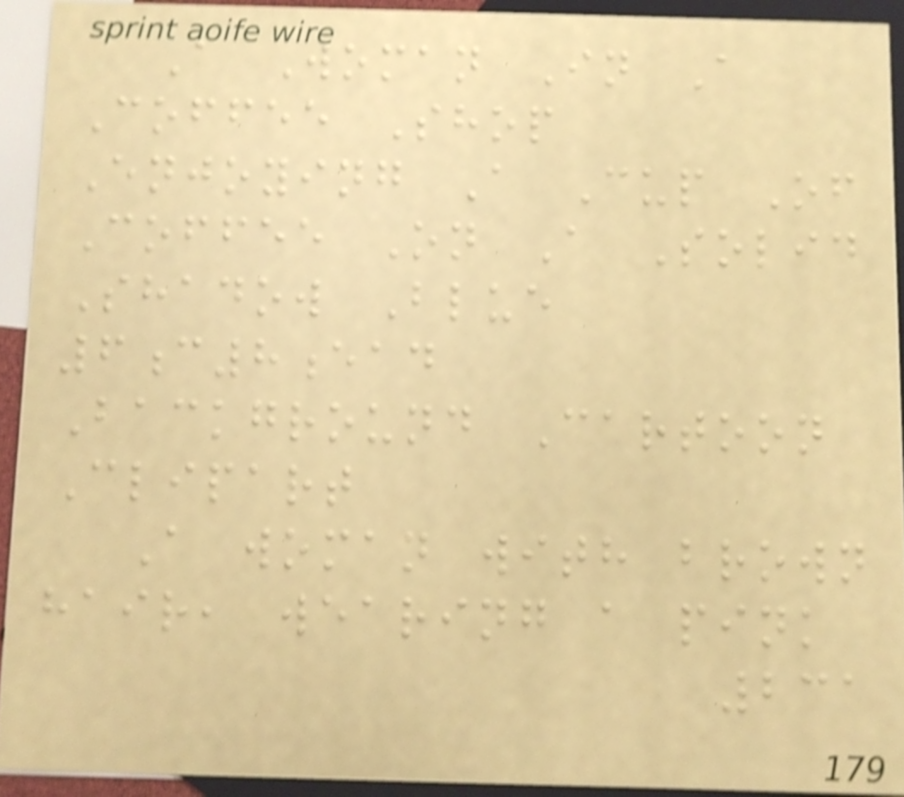A Woman In A
Coffee Shop
Enjoying A Cup Of
Coffee On A Solid
Shadow Blue
6c8ead
Background Cartoon
Clipart
A woman with brown
hair, wearing a pink
231
